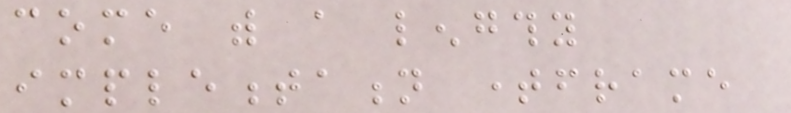come with a lengthy
implementation timeframe
